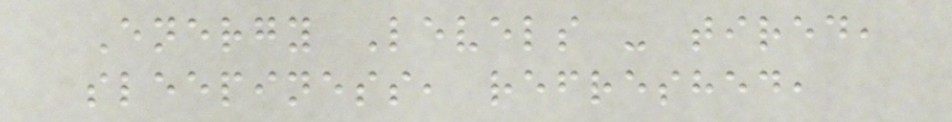Energy Levels - tired,
sleepiness, refreshed,
